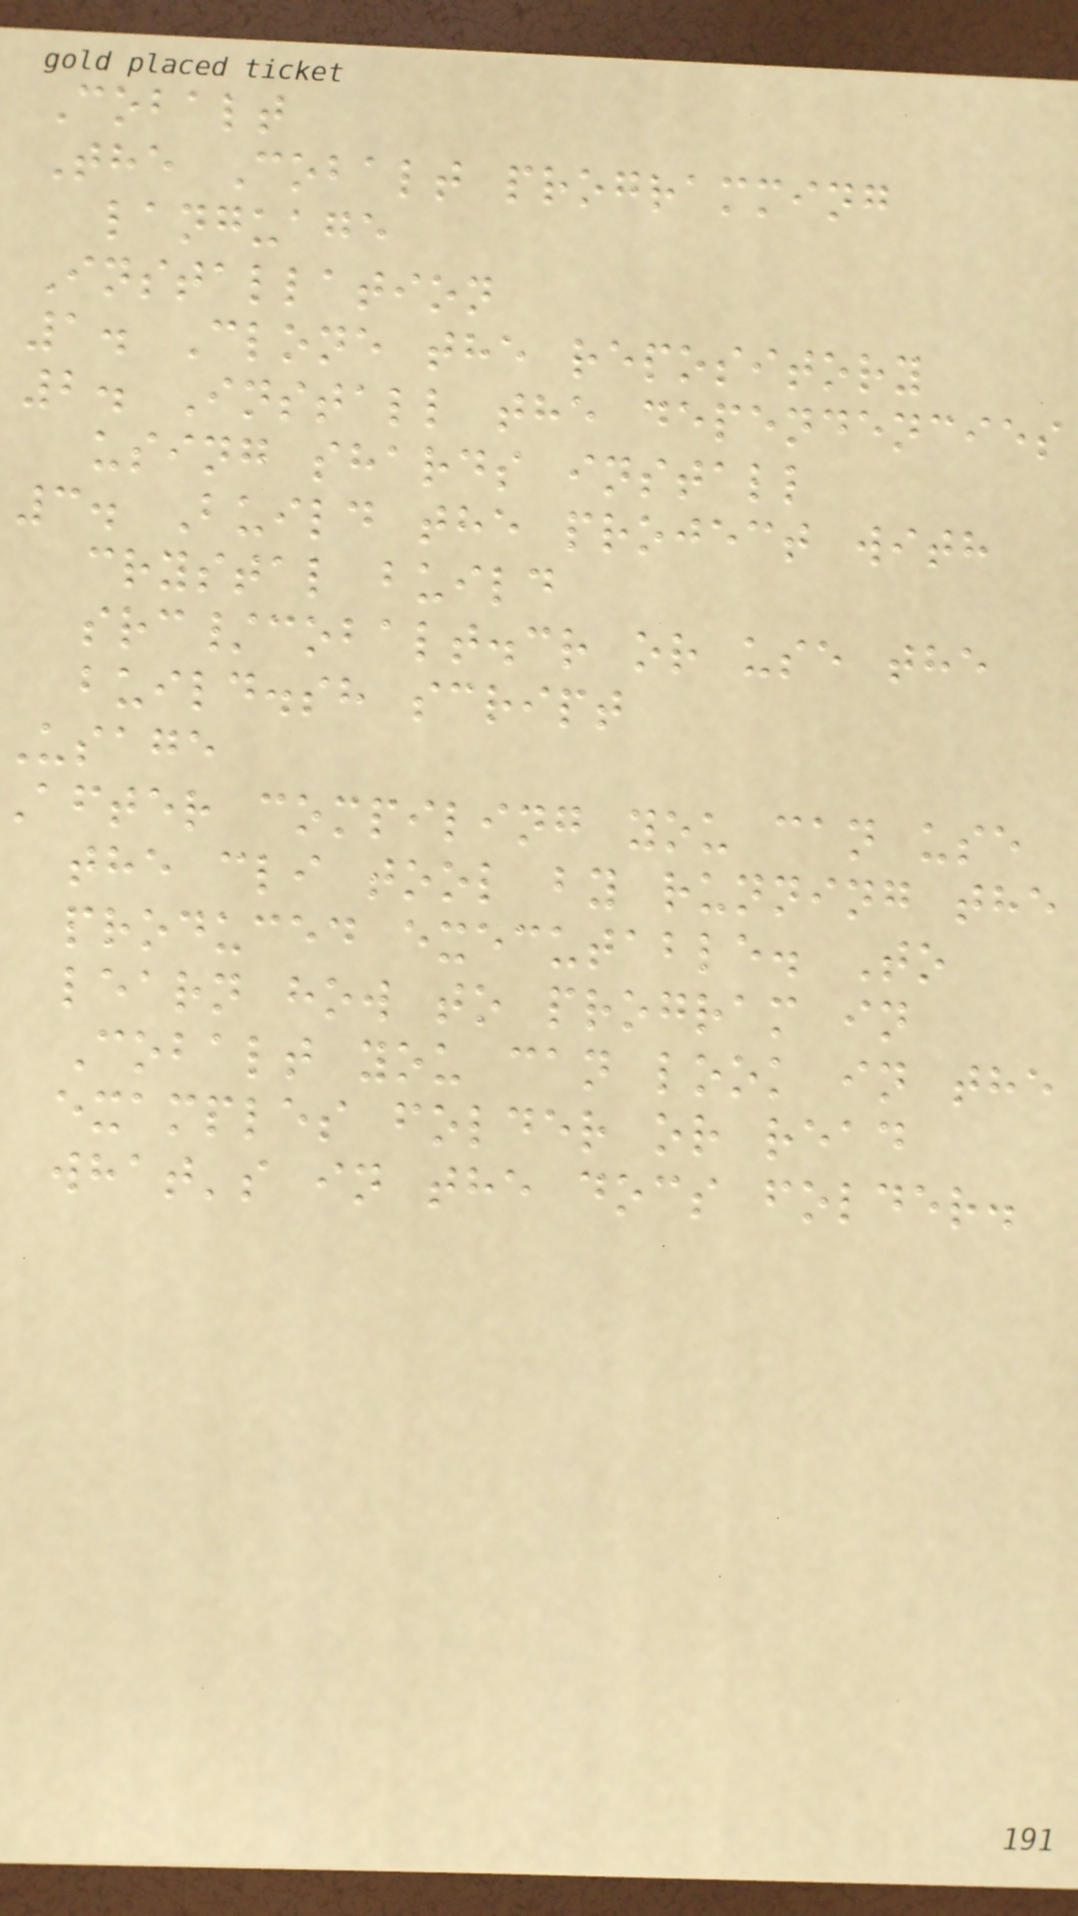Cobalt
The Cobalt programming
language
Installation
1. Clone the repository
2. Install the dependencies
using shards install
3. Build the project with
crystal build
src/cobalt.cr or use the
build.sh script
usage
after compiling you can use
the cli tool by running the
produced executable. To
learn how to program in
Cobalt you can look in the
examples folder or read
what's in the docs folder.
